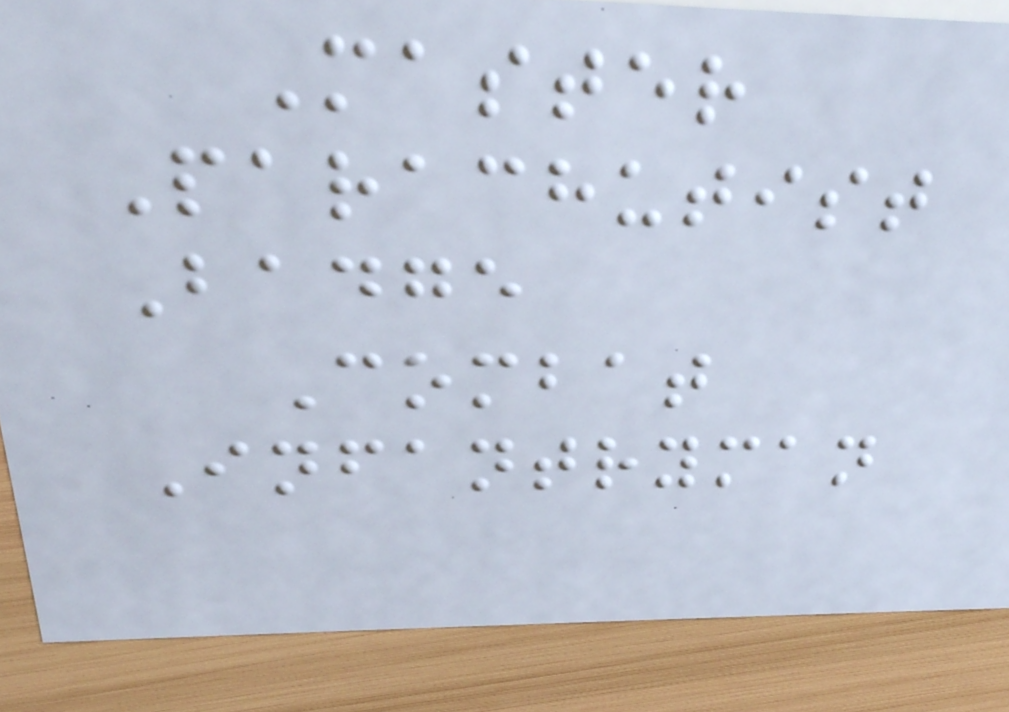Master
Parachutist
Badge
Combat
Infantryman
